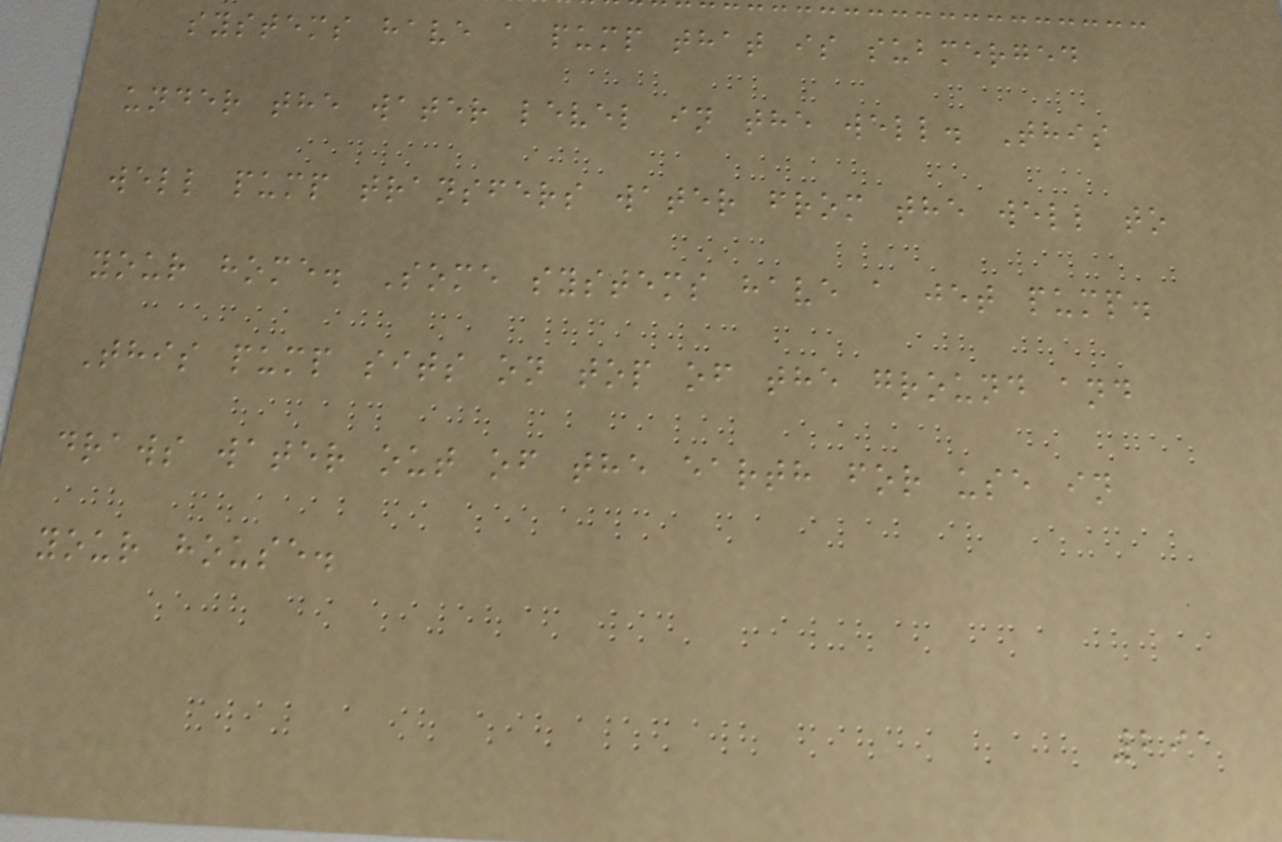systems have a pump that is submerged
under the water level in the well. This
well pump transfers water from the well to
your home. Some systems have a jet pump.
This pump sits on top of the ground and
draws water out of the earth for use in
your house.
291
